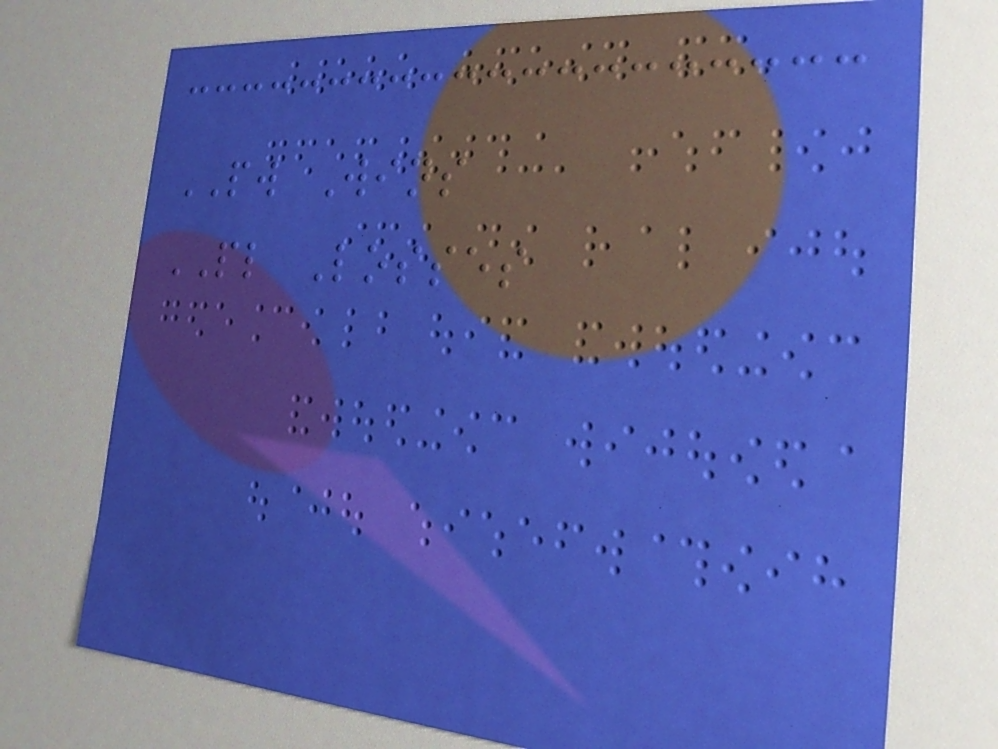PW Wins
PL Losses
